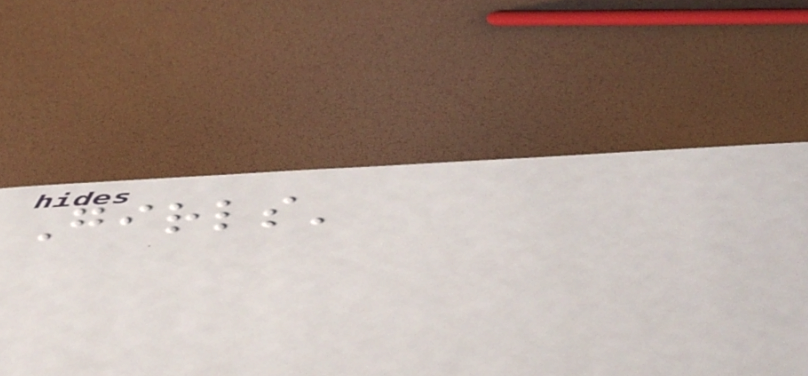Girls'
